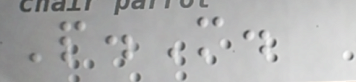P.M.
